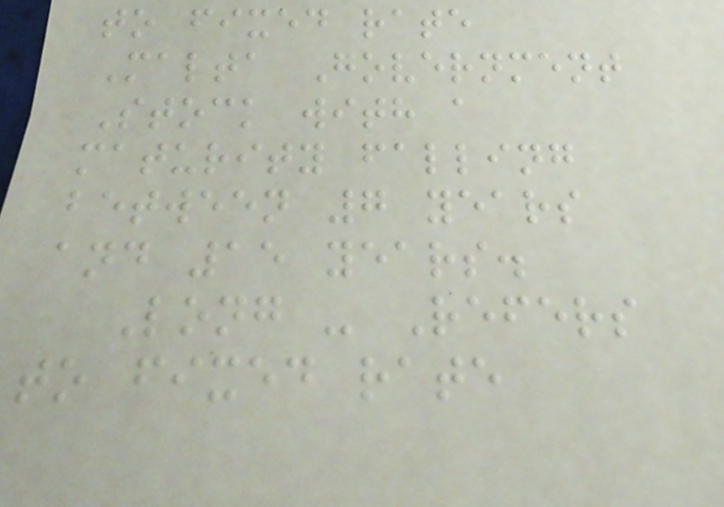to fixed rate
Malta Government
Stock with a
maturity falling
between 7 years
and 15 years.
Long - Refers
to fixed rate
